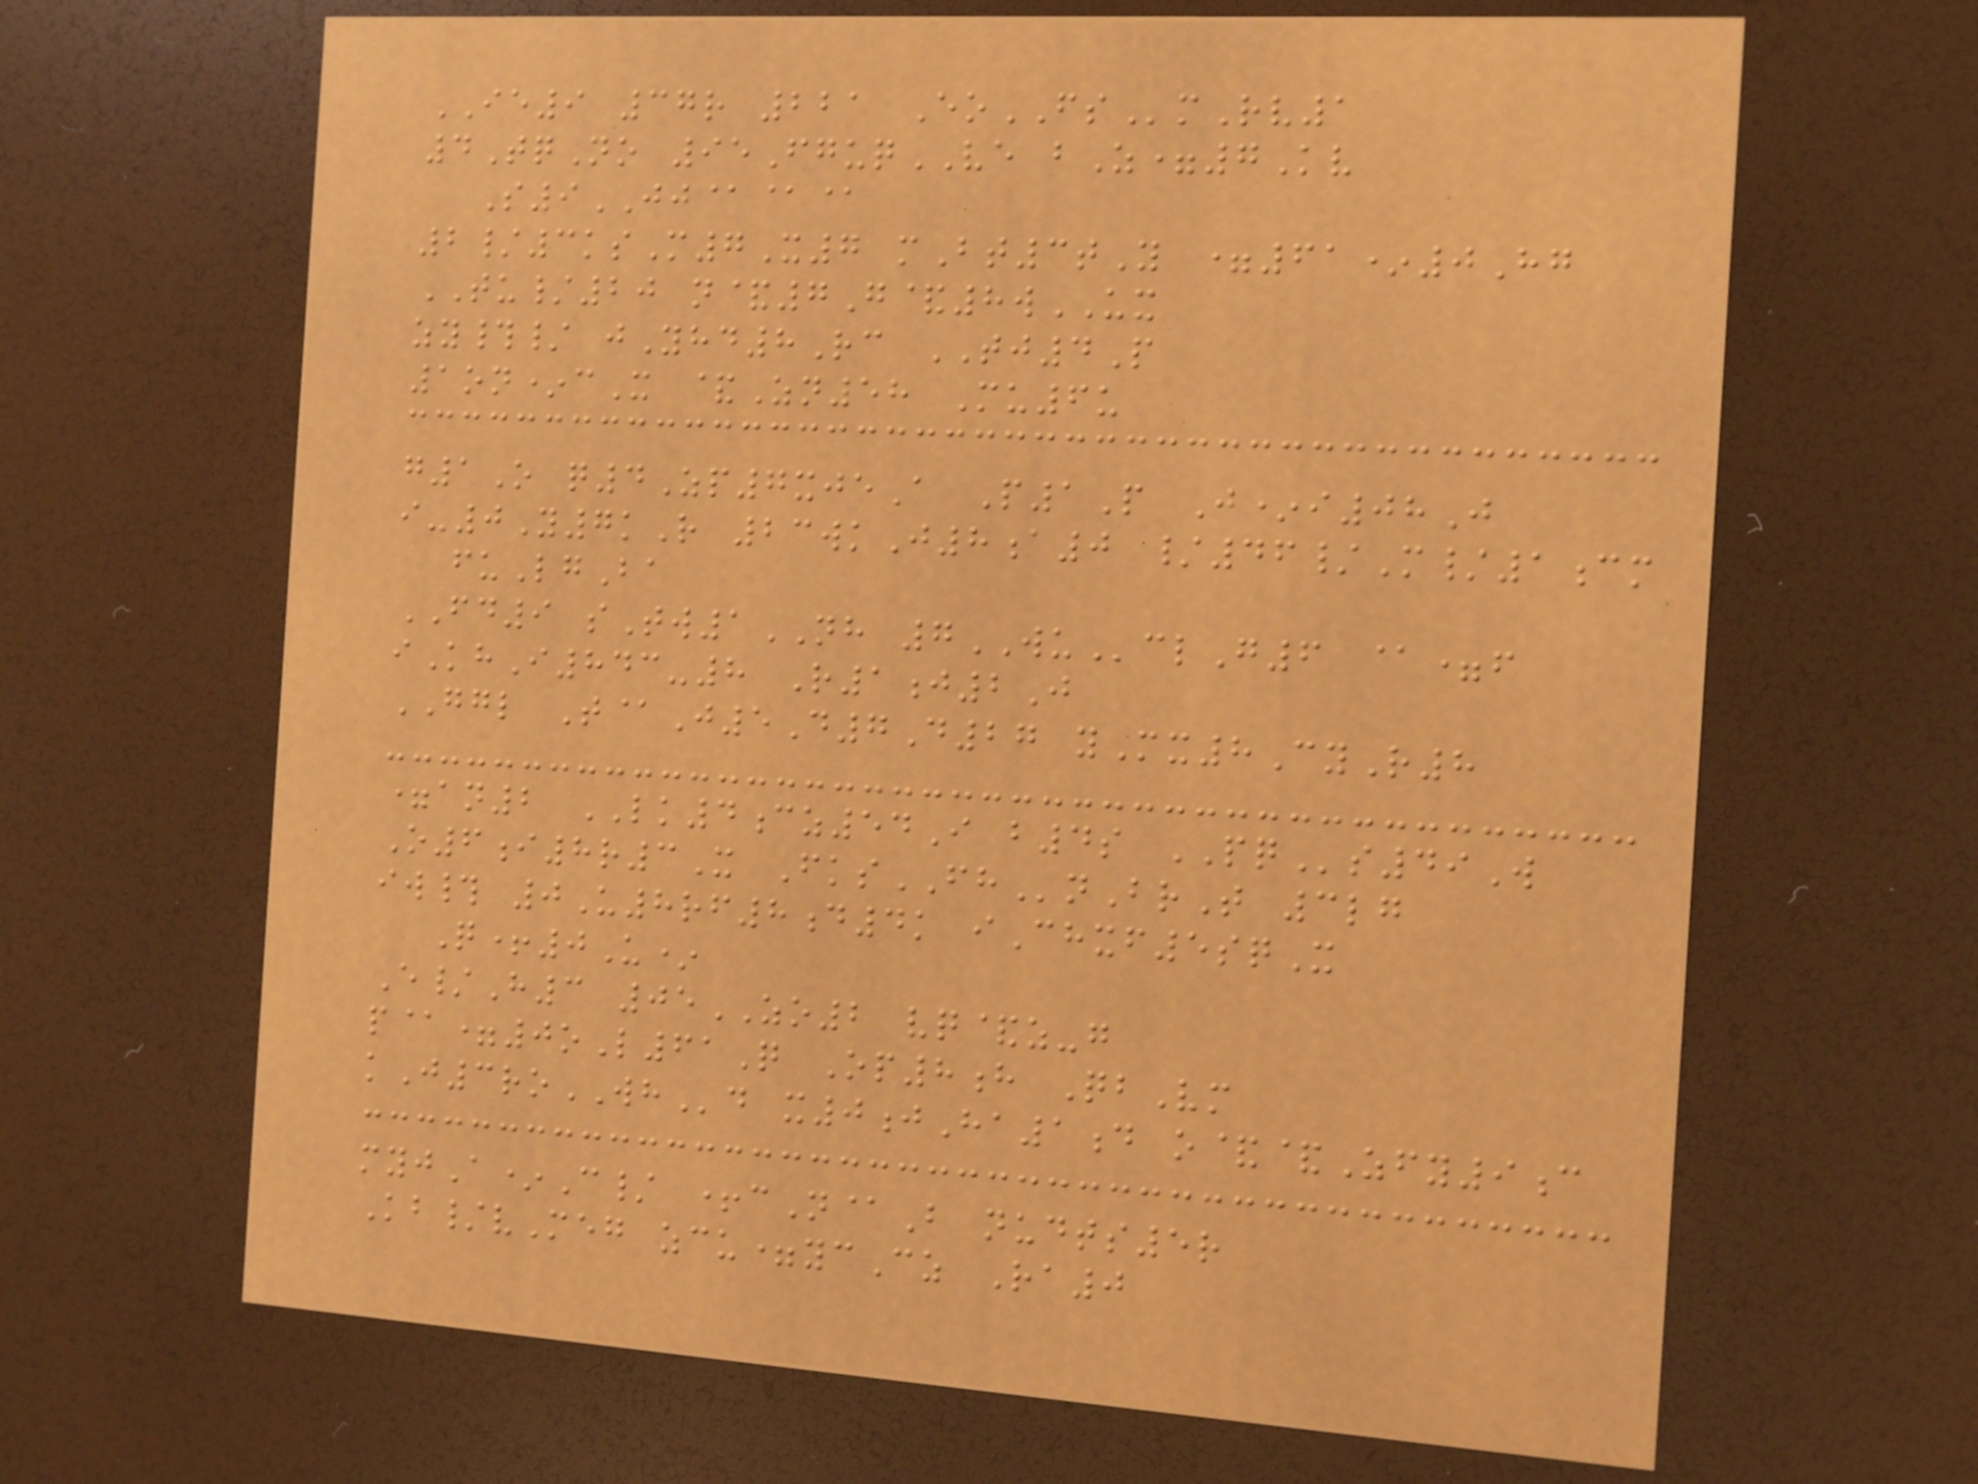IE9 37r 221 EoFSmRv1
4TqNo 95FguqVE bZ=7Kv
S9JJ@@@
2/3ksM7X7 mBt3tY =61*0Hg
TU/20 n&7G&8wUX
zy#/ jYhd8Rc TJ4P
1on*cX &Zn58 Mu6u
g1O q4Zp7xjeA P1P J*i08J
i-0Y7kR 23wkJ8a0 /46/M/1cm
fuLgBa
FD9 sTw1NH 7WUclG6 @=f
iKhI843-8 R1j2J
GGL T@J5D7D27 yMx8CyR8
=an2 LK4cz54I b4s PQs49W
O6i8r3X FksFHnBrT 3lg
iw# 0U8rf8d4k iChxf5sqX
Q+0U*
E/H3 05ZO2 vq&z-g
p@=0oL61Q Op8h QbVm
kJ3roWHd x0jHa1d o&&Zfy9c
myjA*C/ +cN@B nudts5r
Kb/vMeg zcu=ycCz Ra0
